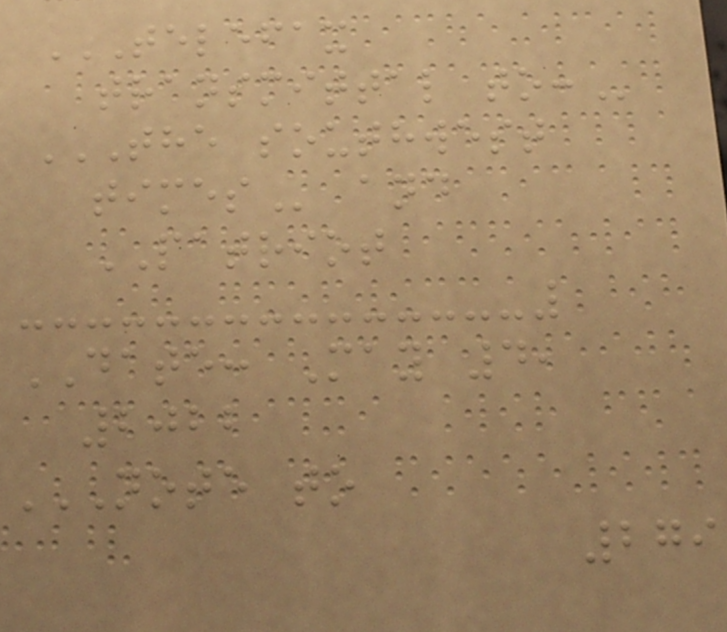TELEFAX
TRANSMITTAL TO:
THE SOUTHWEST
TIMES and
PATRIOT
DATE: May 4,
2022
NOTE TO
279
